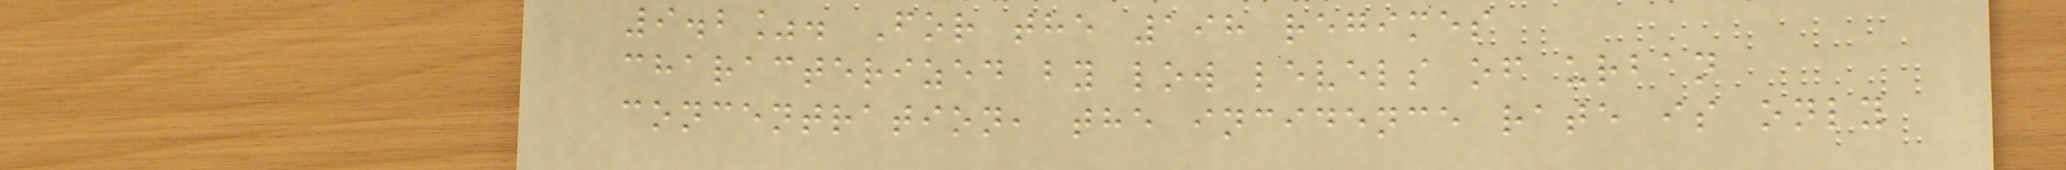9.2%. For the 198 regimes
characterized by low levels of urban
concentration, the incidence rate is only
